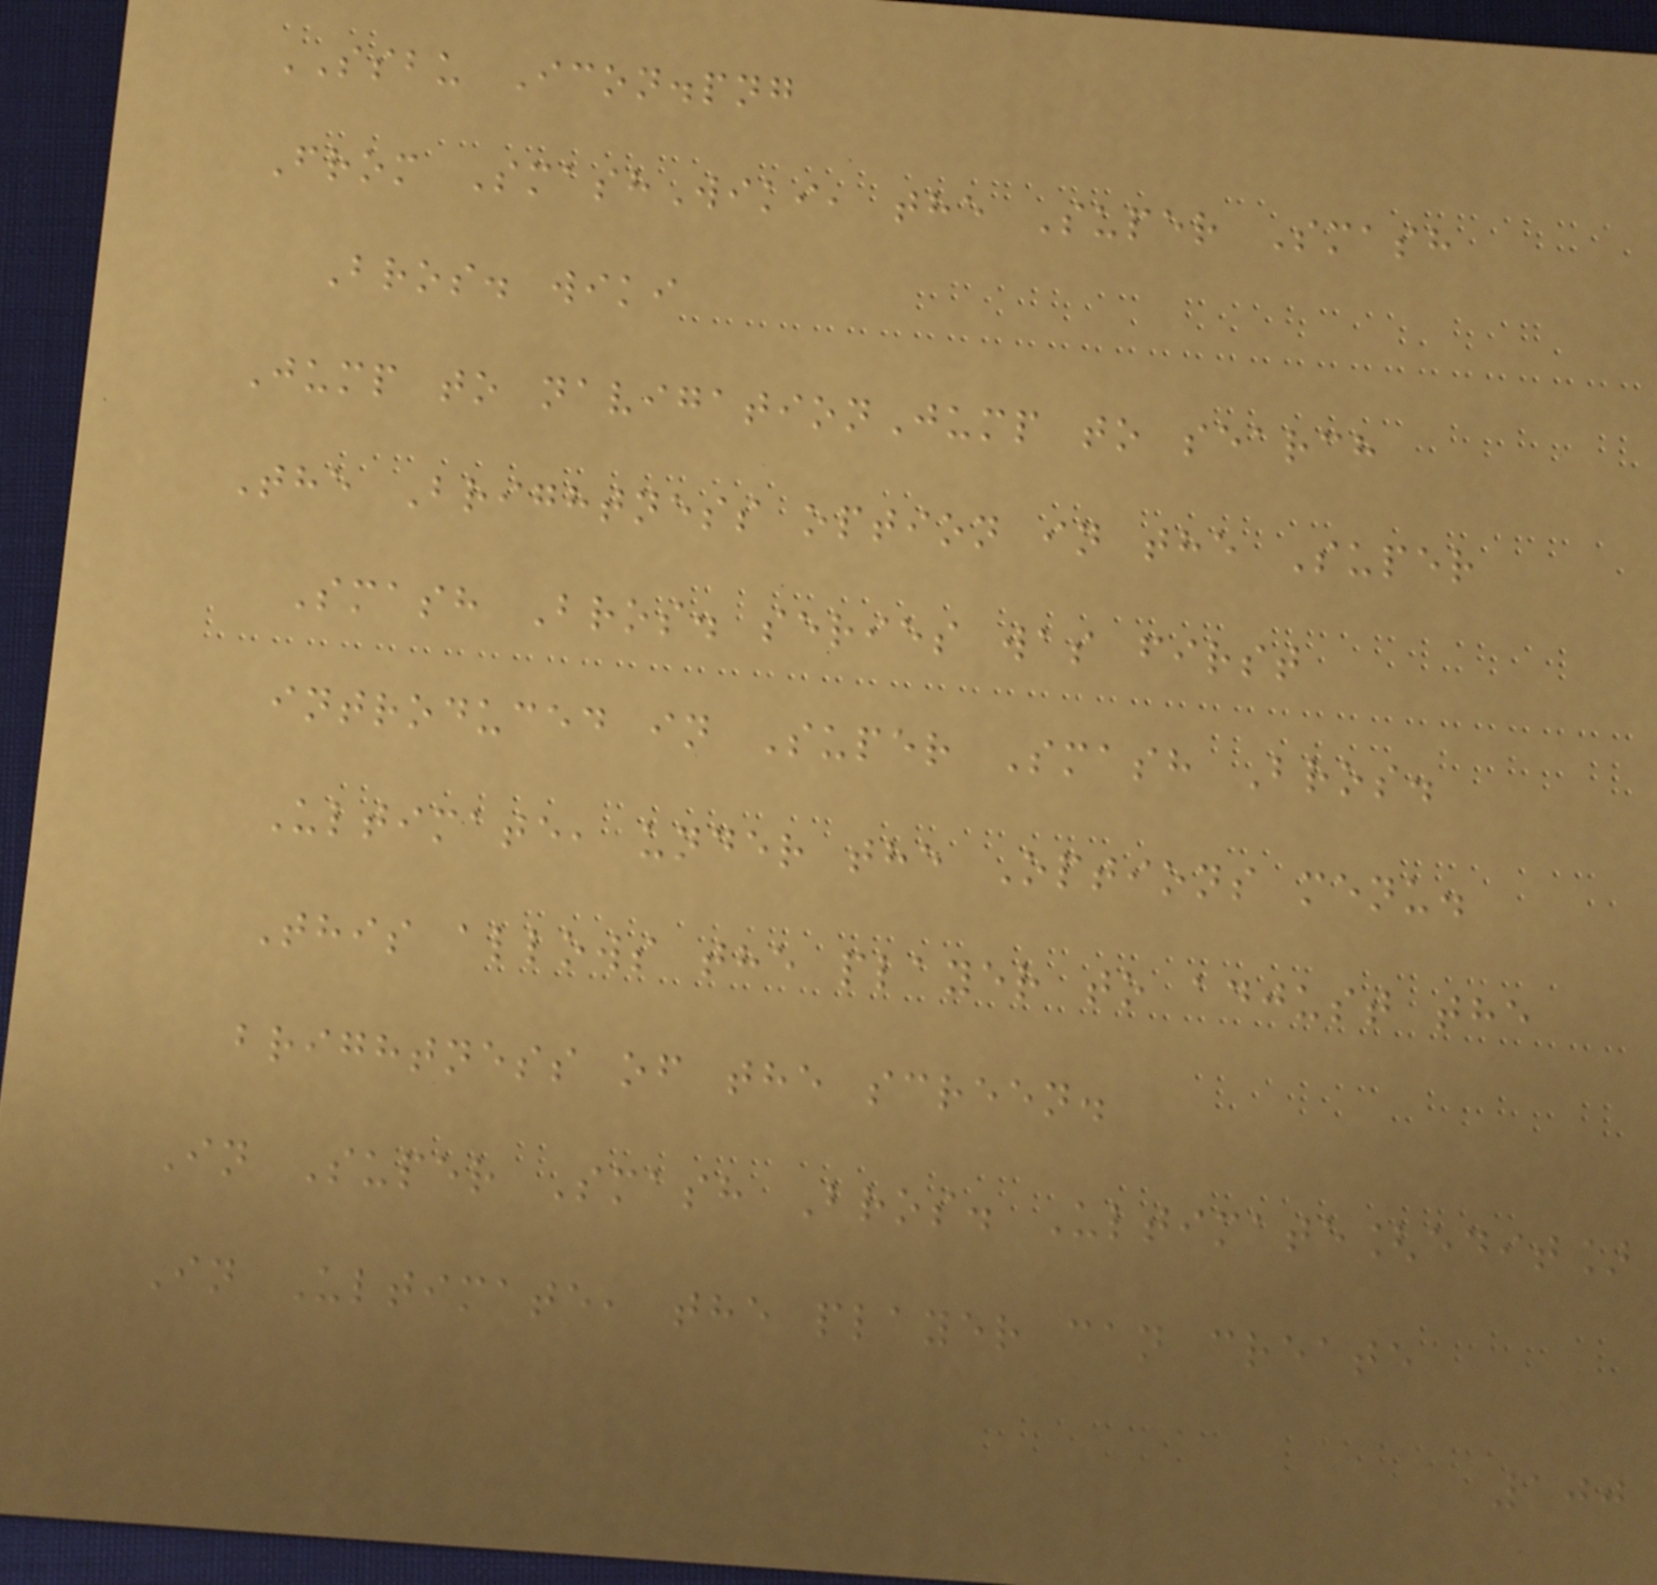SSBU Icon.png
From SmashWiki, the Super Smash
Bros. wiki
Jump to navigationJump to search
The Brightness option in the Super
Smash Bros. series was first
introduced in Super Smash Bros.
Ultimate, under the Options menu.
This allows the player to adjust the
brightness of the screen.
In Super Smash Bros. Ultimate[edit]
In Ultimate, the player can create
100
